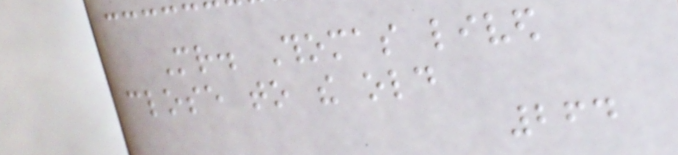Mr. Thomas lived
close to the old
264
